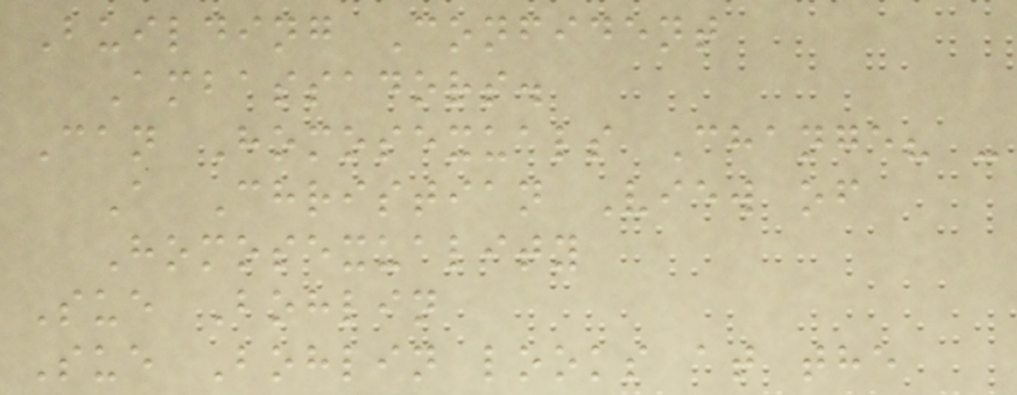Building Confident
Ambassadors.
Can Homosexuals Change? -
A Christian View of
Homosexuality
Sue Bohlin
Sue Bohlin looks at the
